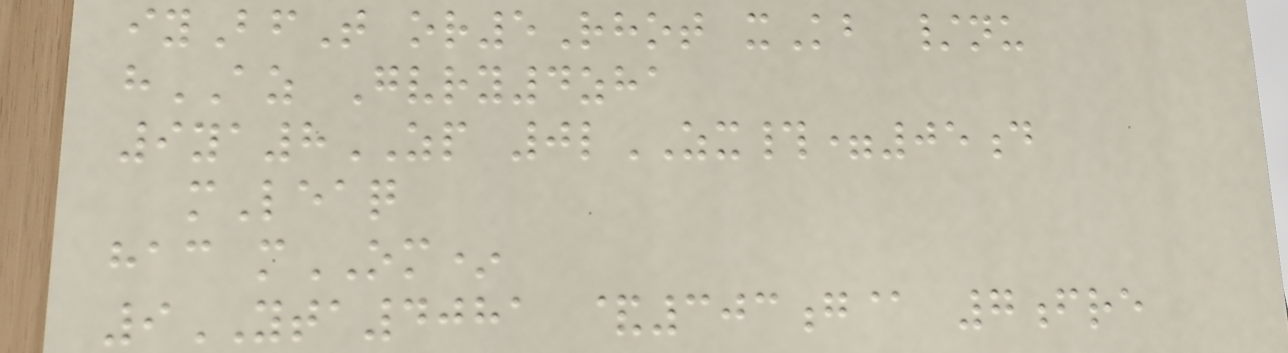iyBfT or5Rhot xKb /nu
hAZ Gvry4zha
9ya8ZP 0lZX#=05d
mLeaq
hac mOM*
9YTA4081 &303g@ 7fre
